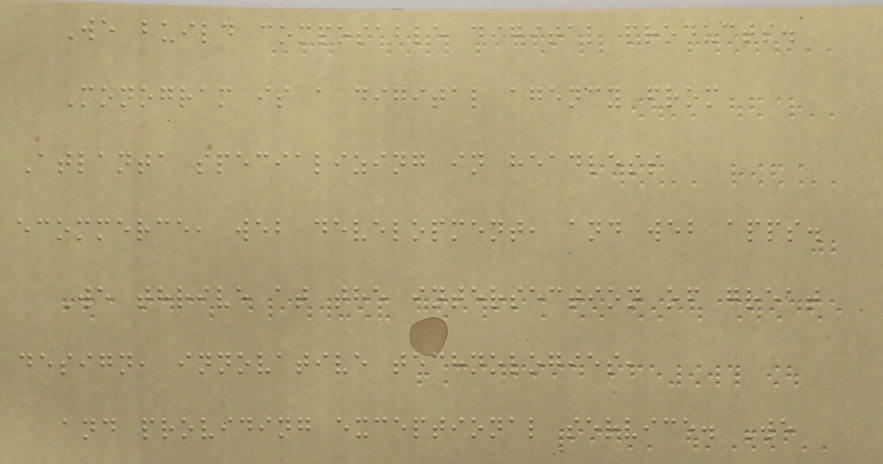We build composable digital products.
Monogram is a digital agency from
Atlanta specializing in headless
ecommerce, web development, and web apps.
We thrive at the intersection of great
design, innovative technologies,
and providing exceptional service. We
